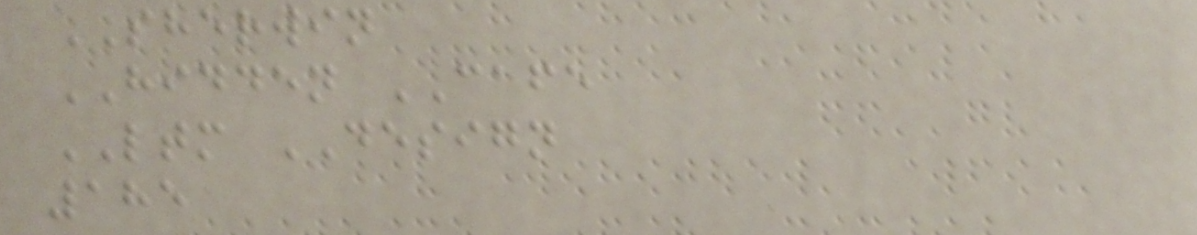SHERWIN
HIDDEN CAFE
LTM DESIGN
185
